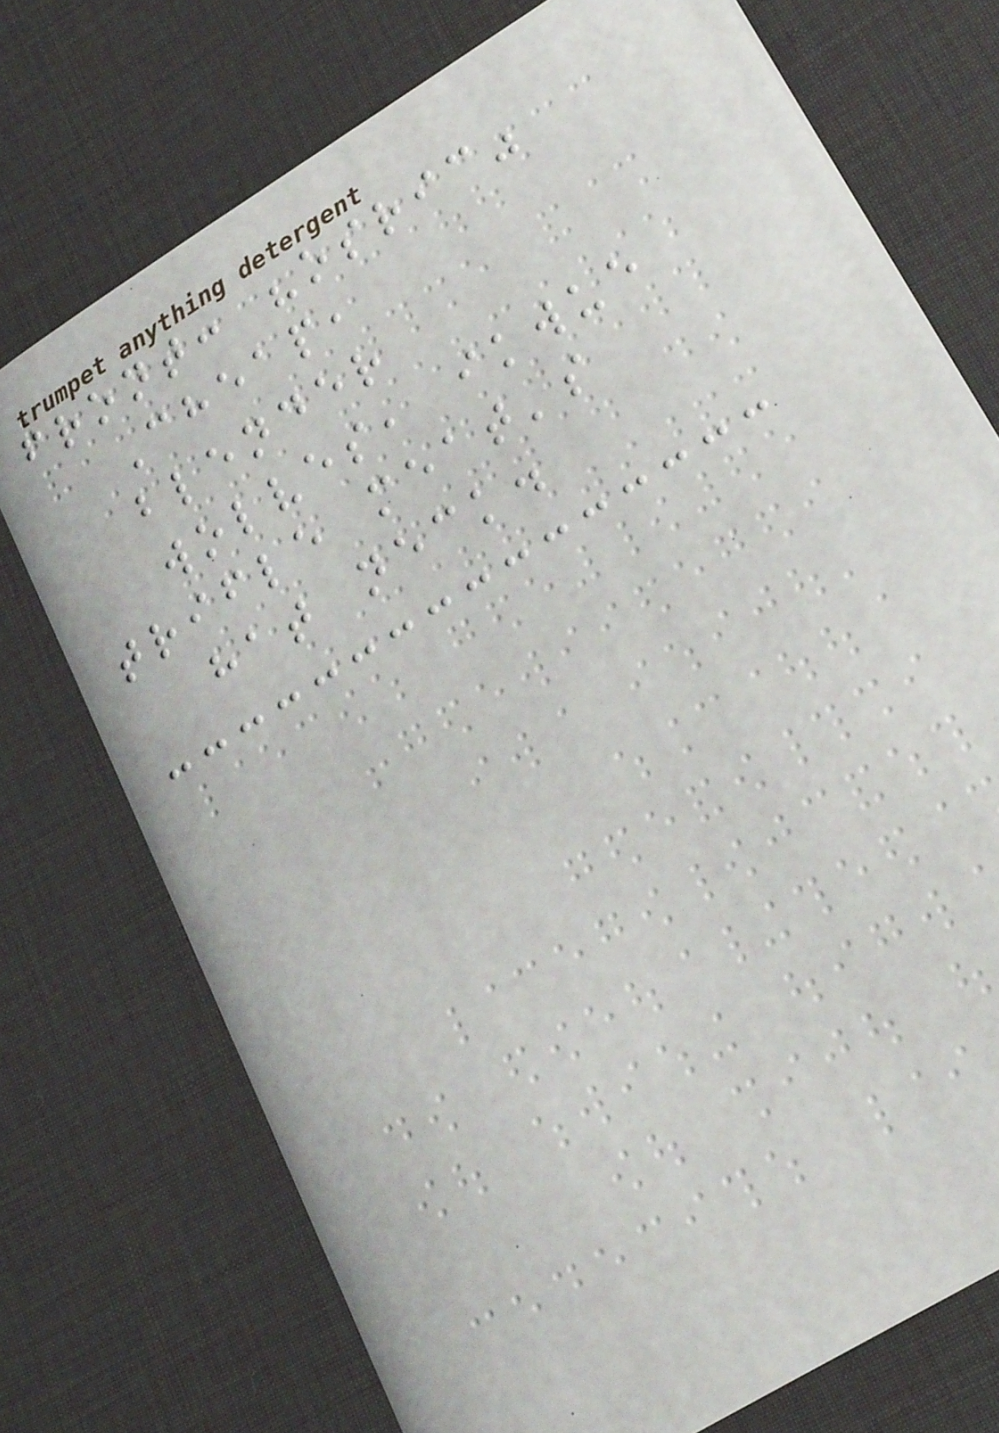front: "osric"
Cheap,
blender
wolves, ikwue
trifle meat's
hat neck.
